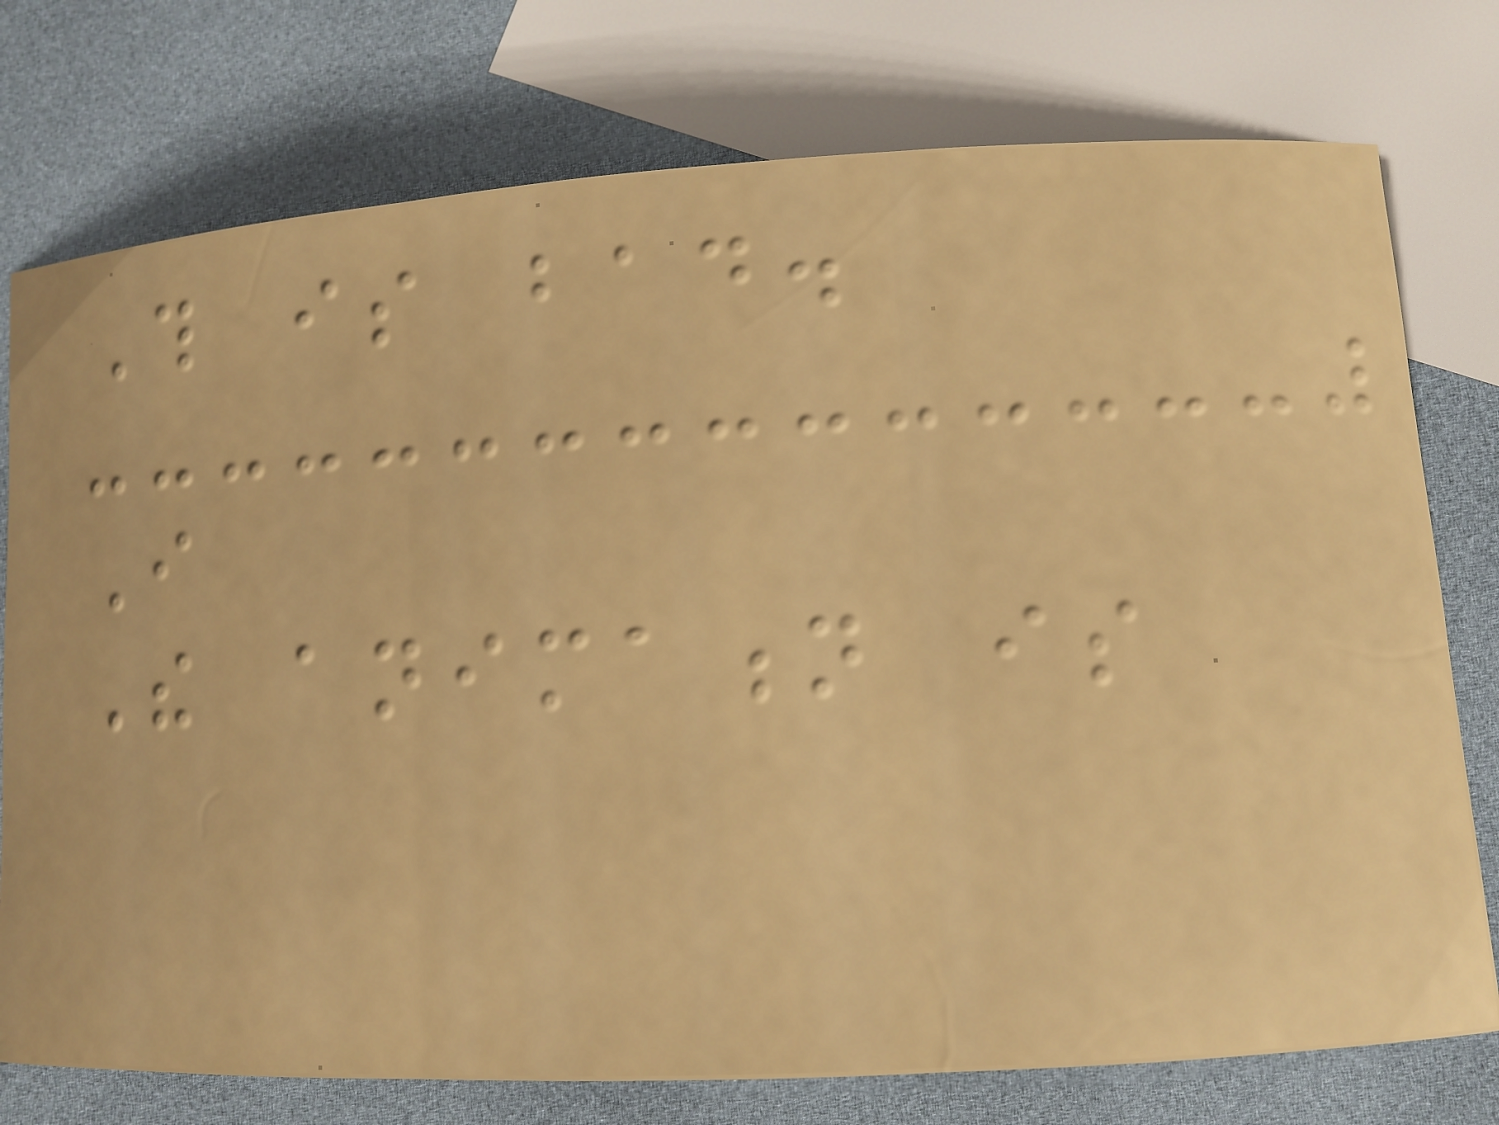This is bad.
I
The animation is
